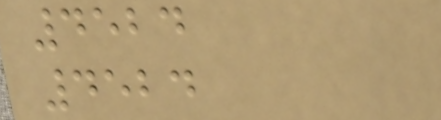4524
4524
